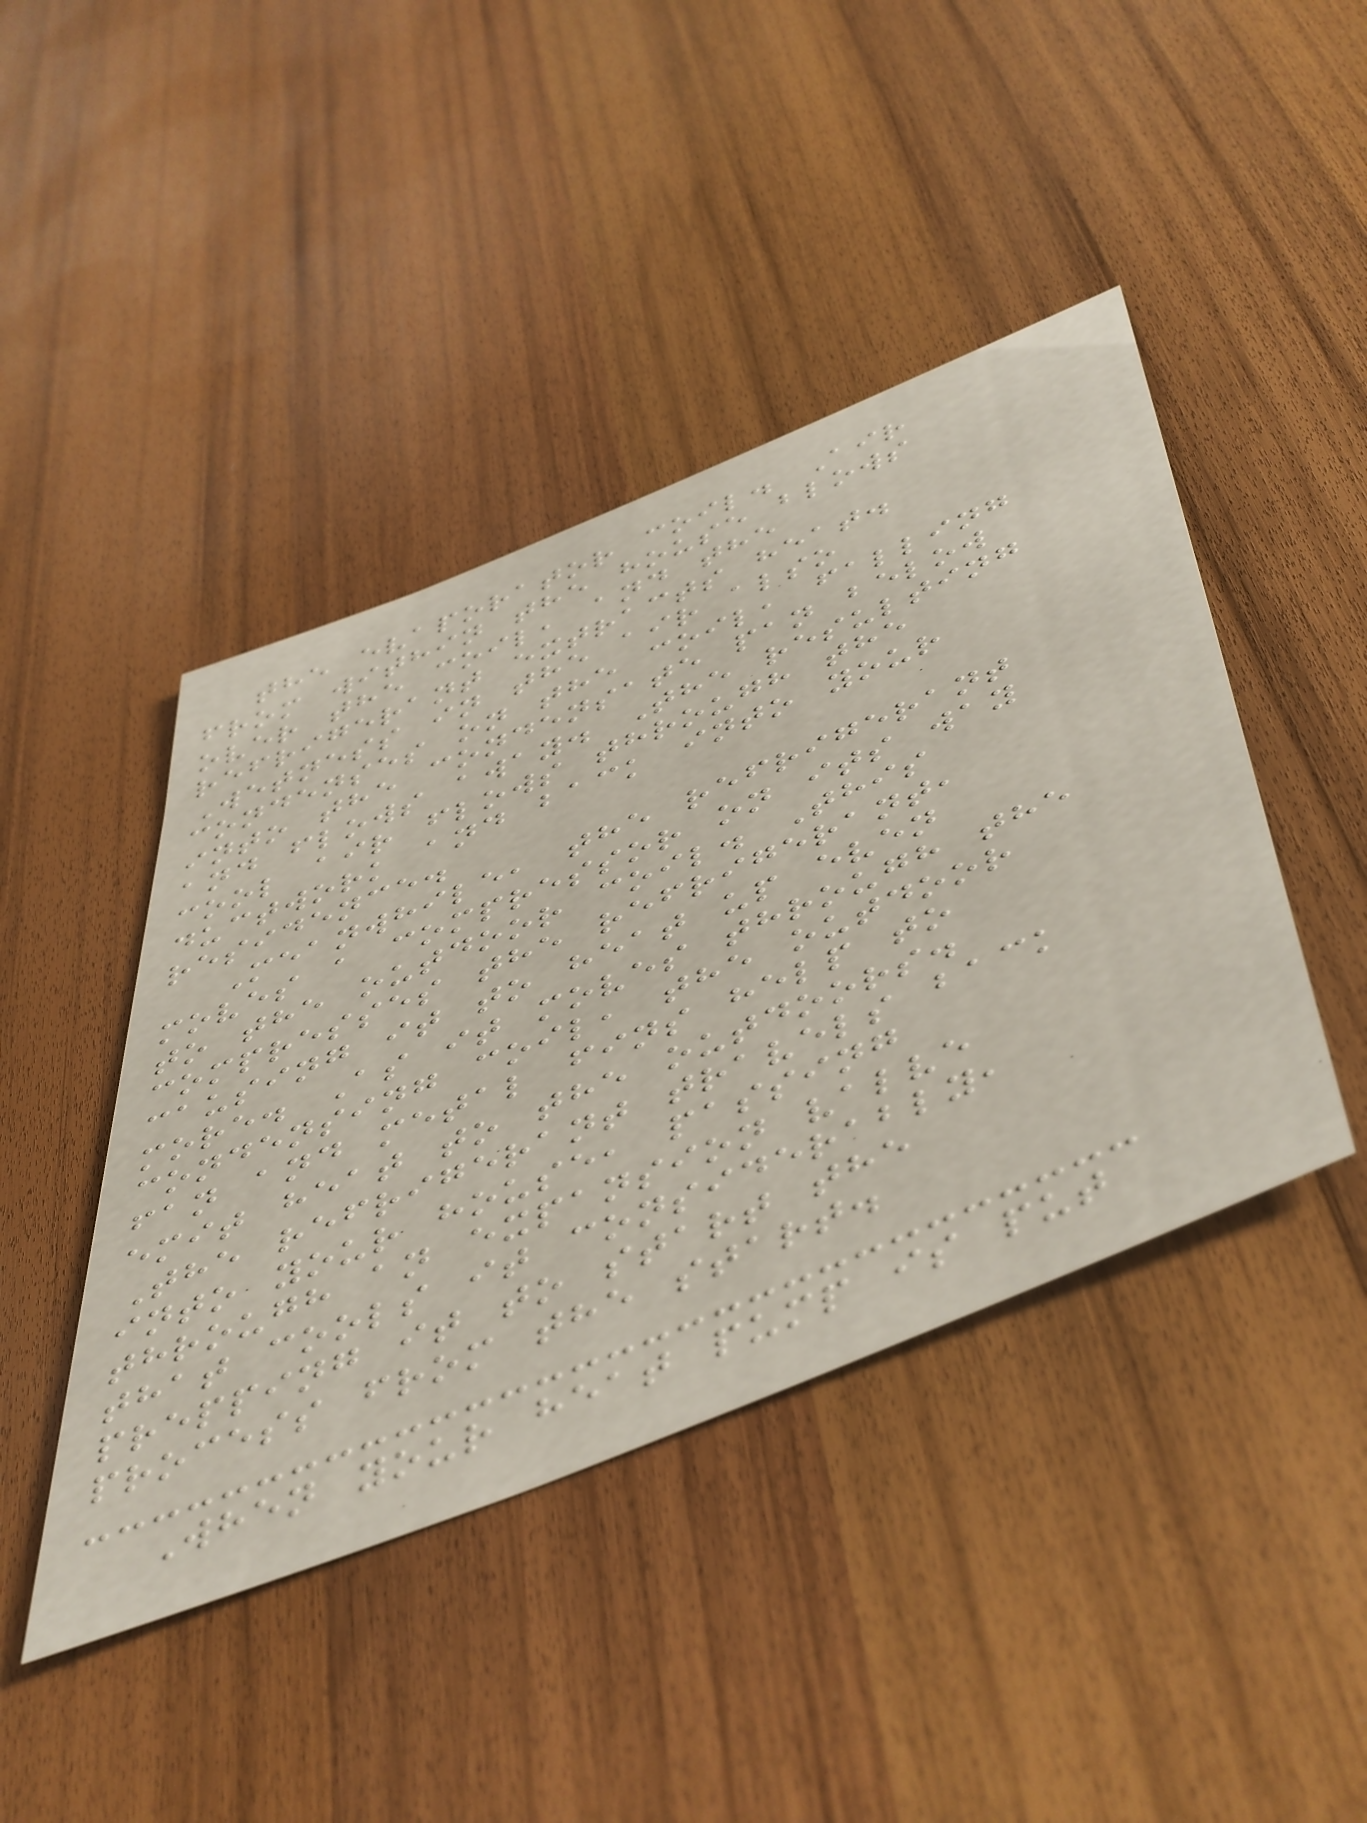the evaporator coil. Air
from within the house blows
over the coil, and the
refrigerant extracts heat.
Wetness in the air also
condenses on the coil, falling
into the condensate pan below
and flows away. The resulting
cool air flows through the
ductwork and back into your
residence.
Meanwhile, the refrigerant
moves a compressor on its way
to the outdoor coil. This
compresses the refrigerant,
causing it to heat up even
more. As it moves through the
condensing coil, the outdoor
fan and metal fins help to
emit heat to the outdoors.
The refrigerant travels back
into your house, passing
through an expansion valve
that cools it considerably,
prepping it to start the
process from the start.
When your heat pump is put
